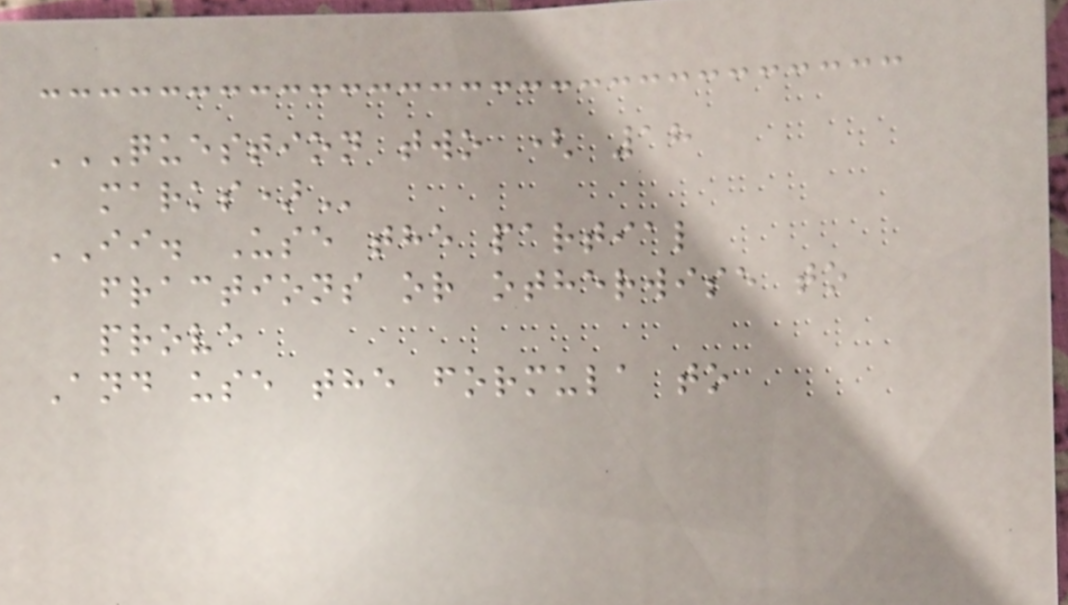QUESTION TWO ( 18
MARKS)
II. Use the partial
fractions or otherwise to
prove
And use the formula to
